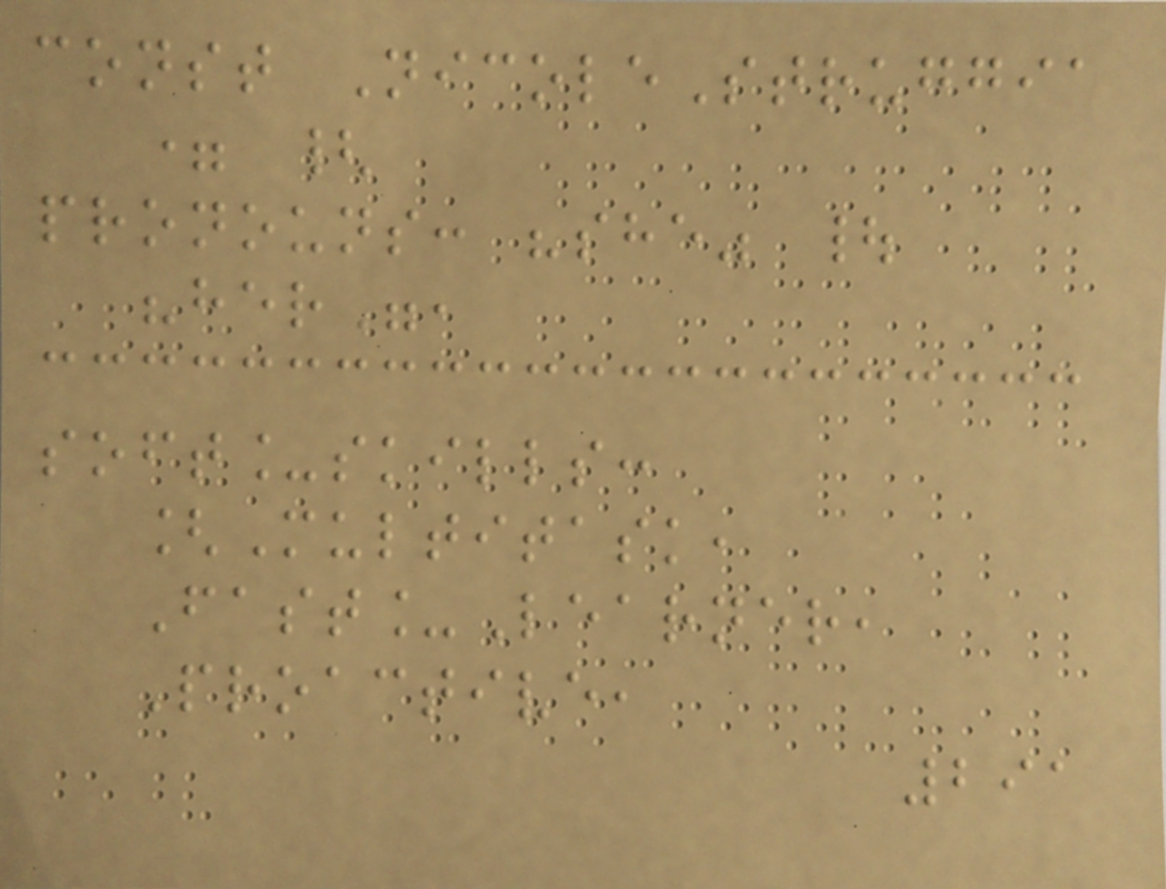const NicoleStruggia
= {
pronouns: "she" |
"her",
soft_skills:
[Multitask,
Fast_Learner,
Proactive,
291
